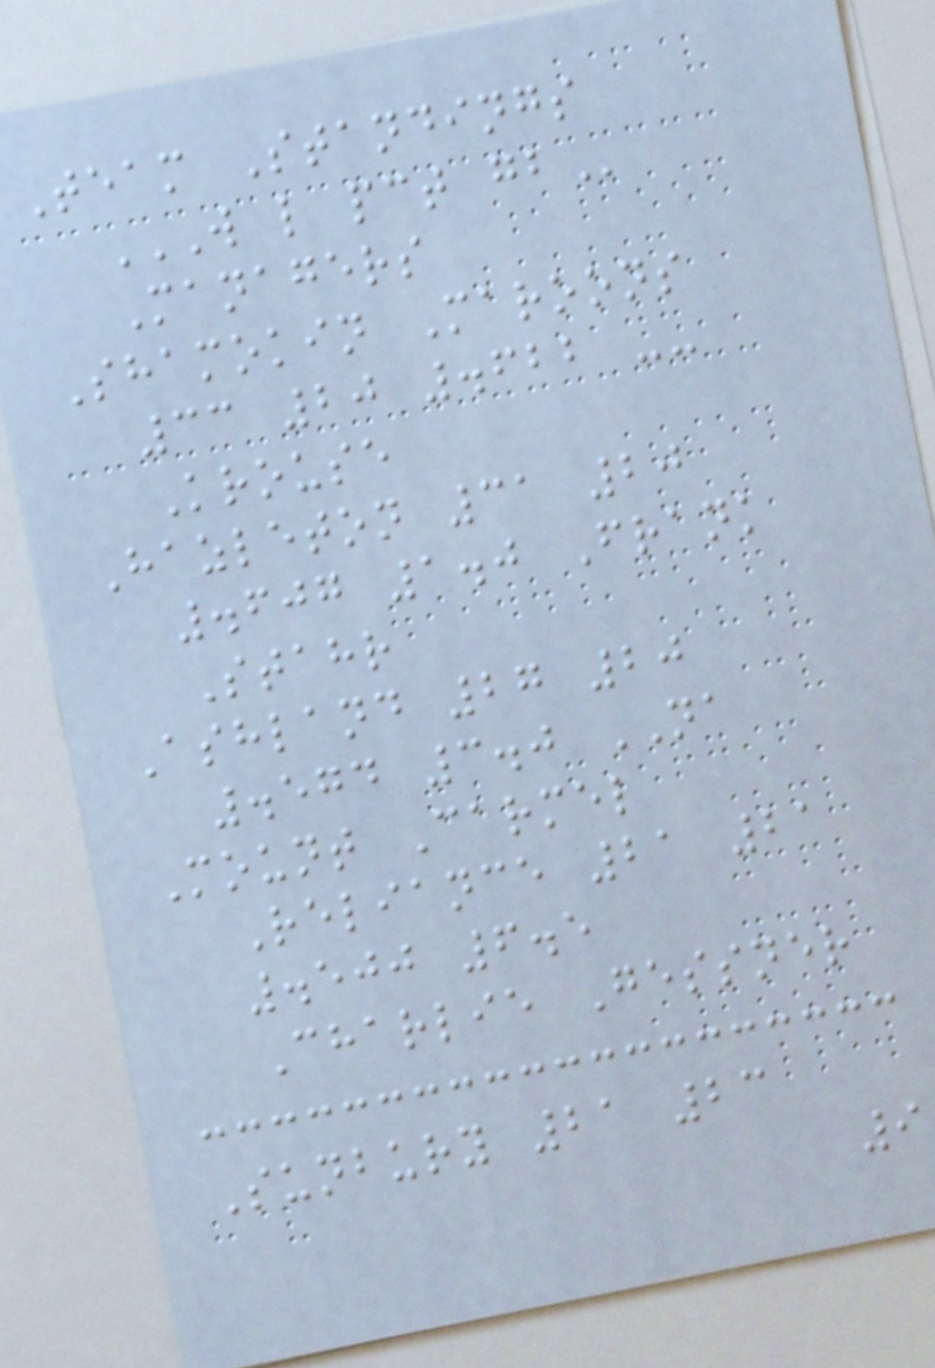Team Standings
W L PCT GB
Managers
Shamokin Maroons
33 20 .622 --
Krouse
Hazleton 31 20
.607 1.0 Frank
Stahr
Ashland 27 20
.574 3.0 NA
Mount Carmel
Reliance 21 21
.500 6.5
Charlie Gessner
Sunbury 21 23
9
